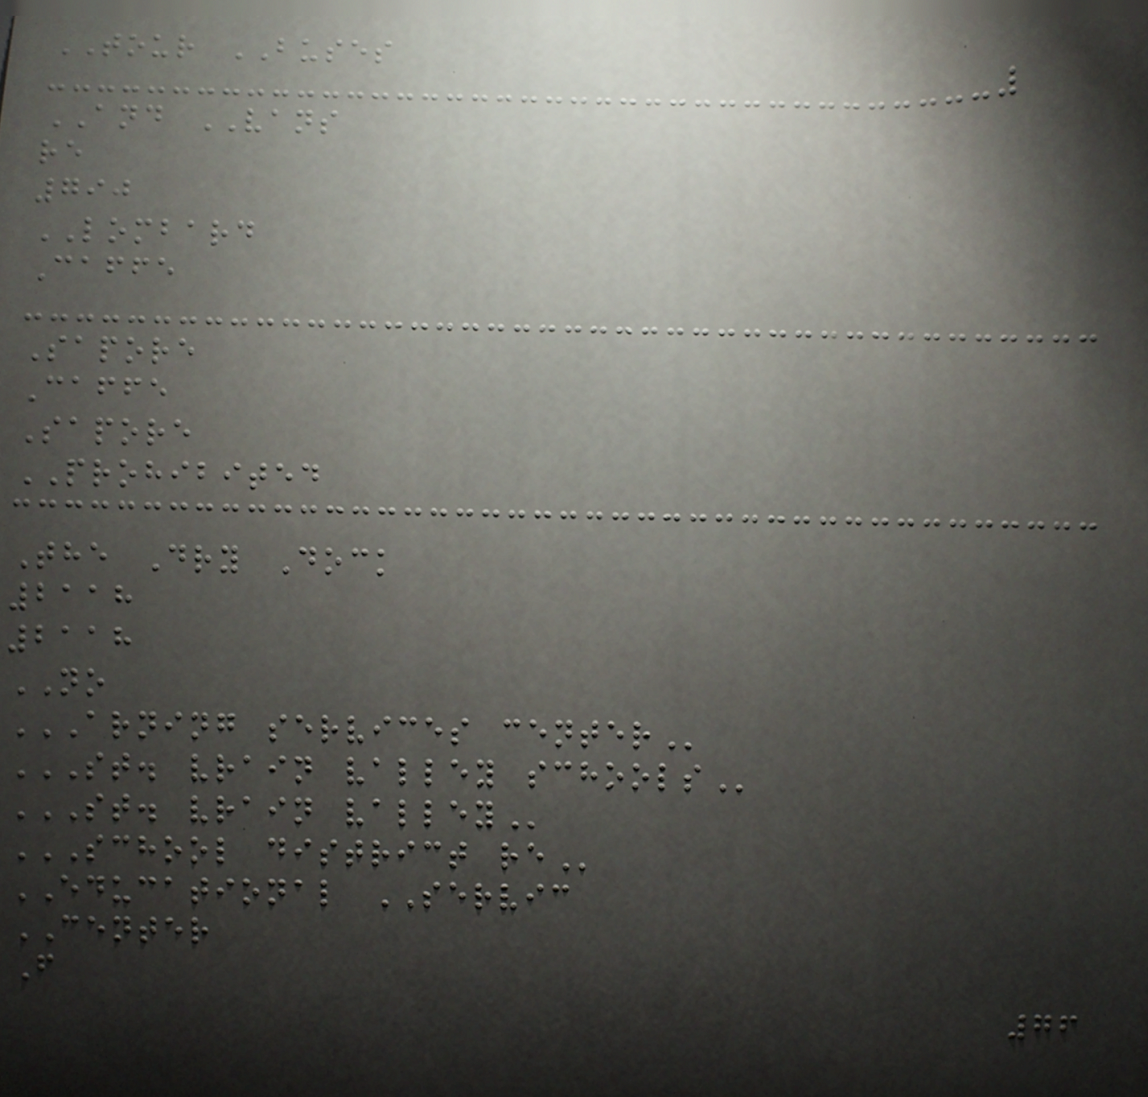TOUR BUSES
AND VANS
re
790
LOMBARD
Caffe
Sapore
Caffe
Sapore
PROHIBITED
The Dry Dock
2118
2118
NO
ARNING SERVICES CENTER
ST. VRAIN VALLEY SCHOOLS
ST. VRAIN VALLEY
SCHOOL DISTRICT RE
EDUCATIONAL SERVIC
CENTER
F
76
